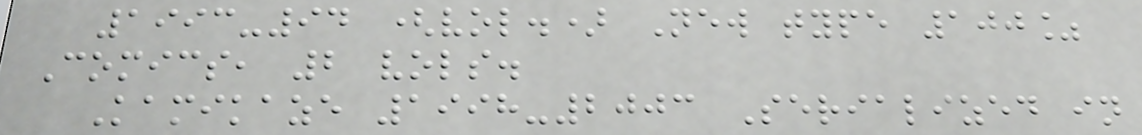1993-94 (vol.) New type 100%
Comics, 2 vols.
Kamikaze 1998-2003 Serialized in
